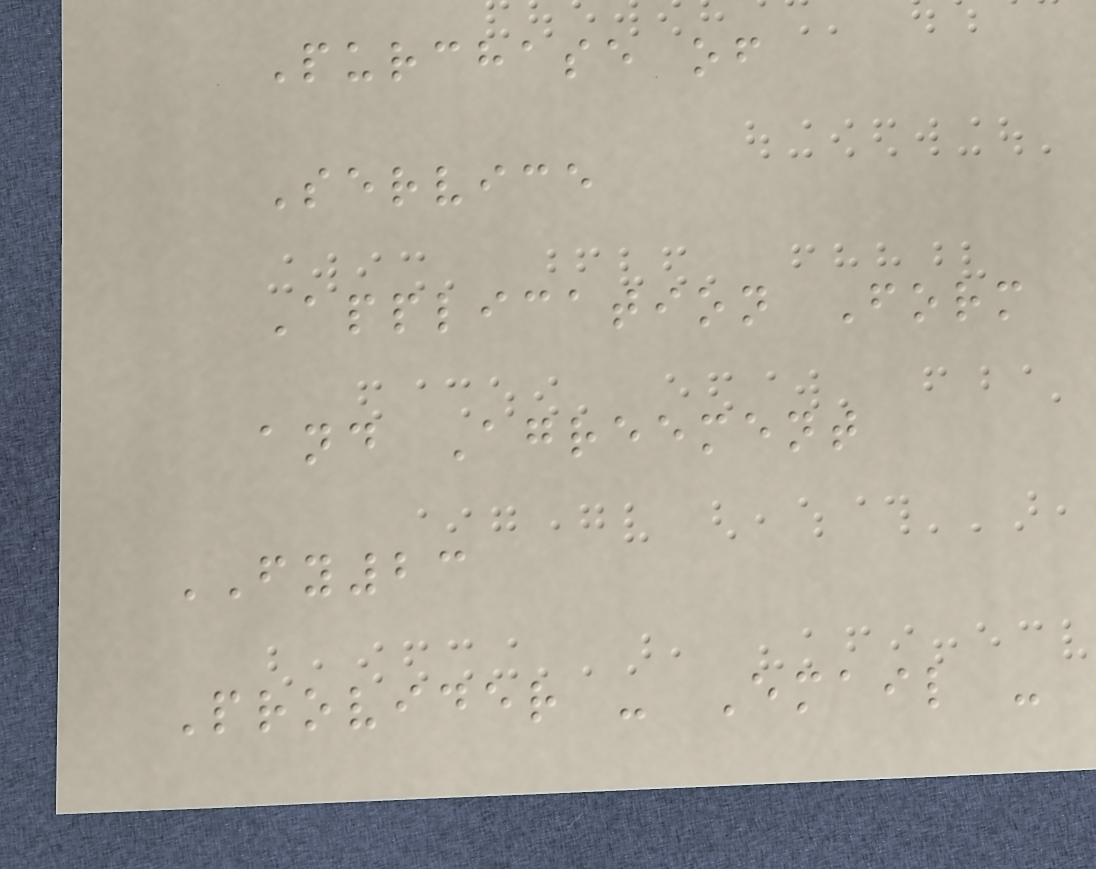Purchase of
Service
Application Form
and Agreement
FY23
Provider - Email -
